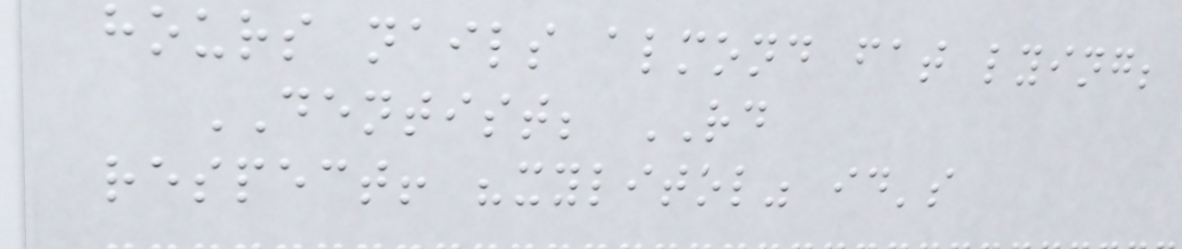hours nails almond fat lying;
DENTIST; RD
respect! "xylitol" id's
